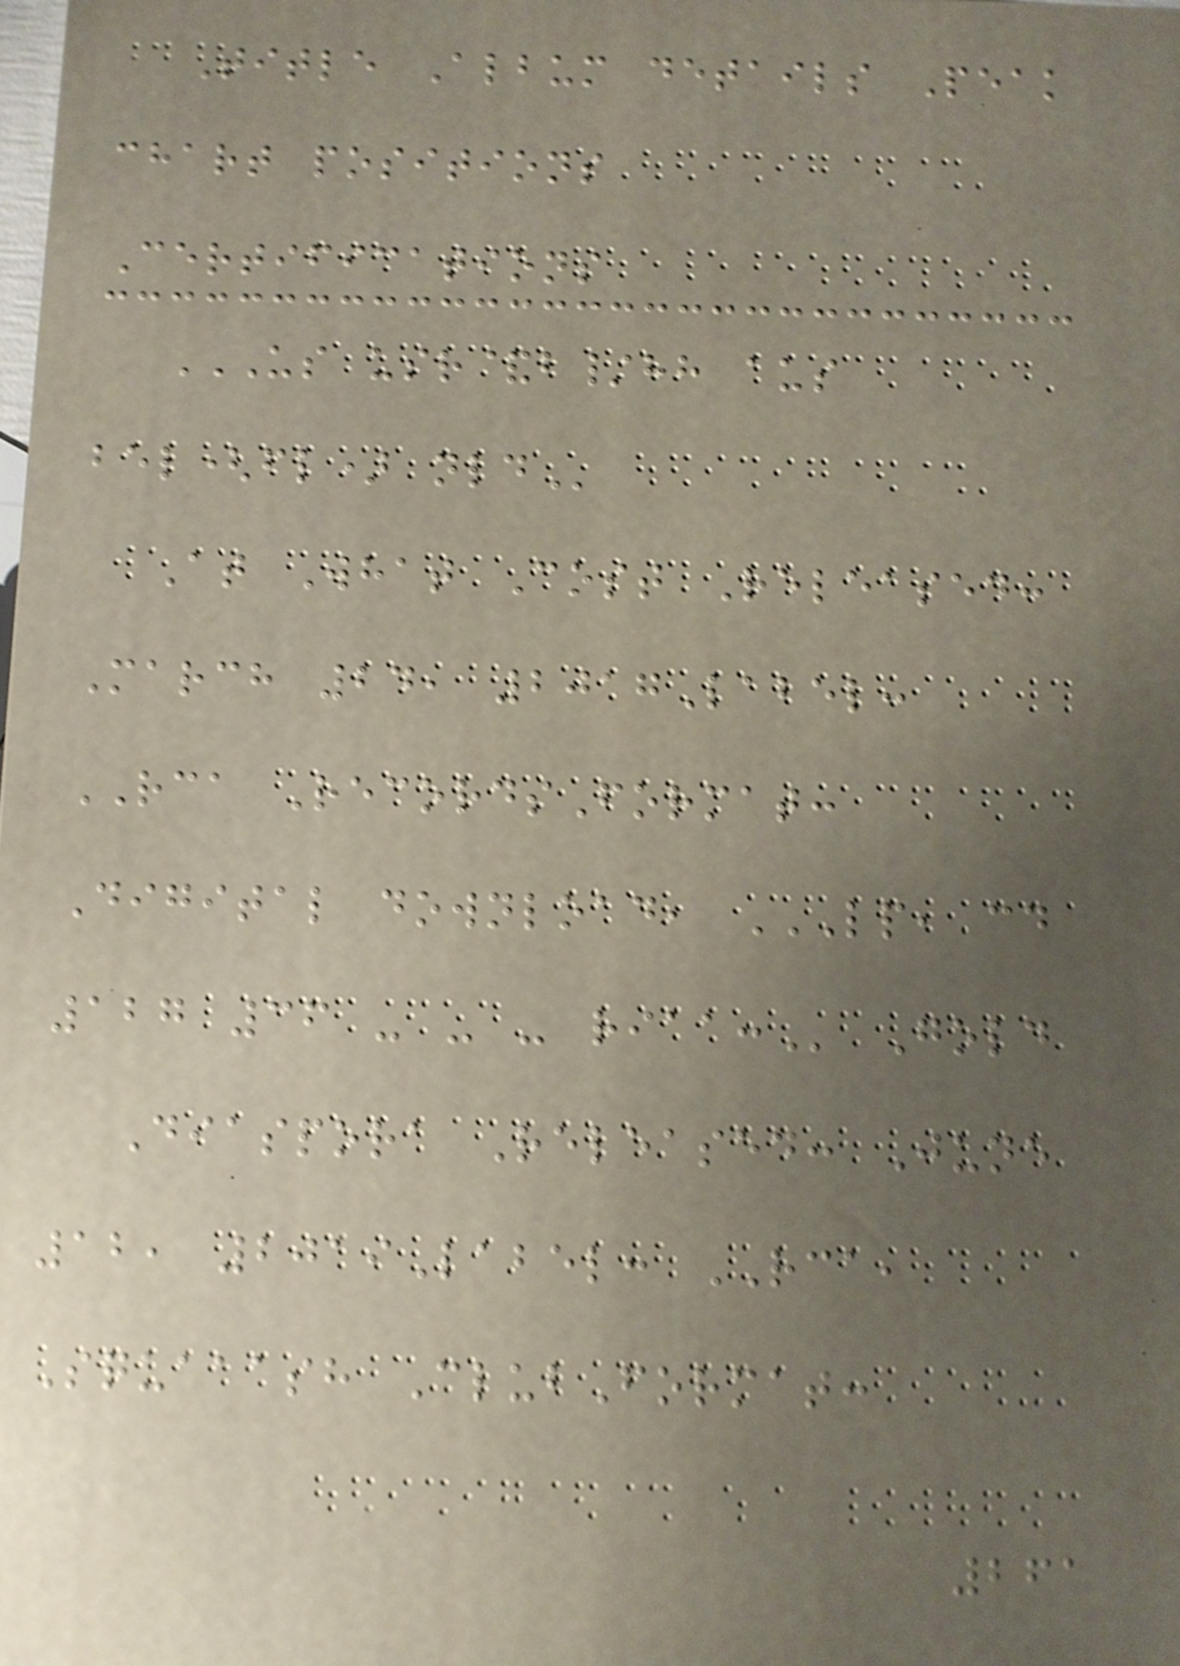Title Album details Peak
chart positions
Certifications
US USR&B/HH AUS
BEL(FL) NLD
At What Cost Released:
March 24, 2017Label:
RCA RecordsFormat:
Digital download, LP, CD
127 36 - - - RIAA: Gold
Diaspora Released: June
12, 2019Label: RCA,
Squaaash ClubFormat:
261
